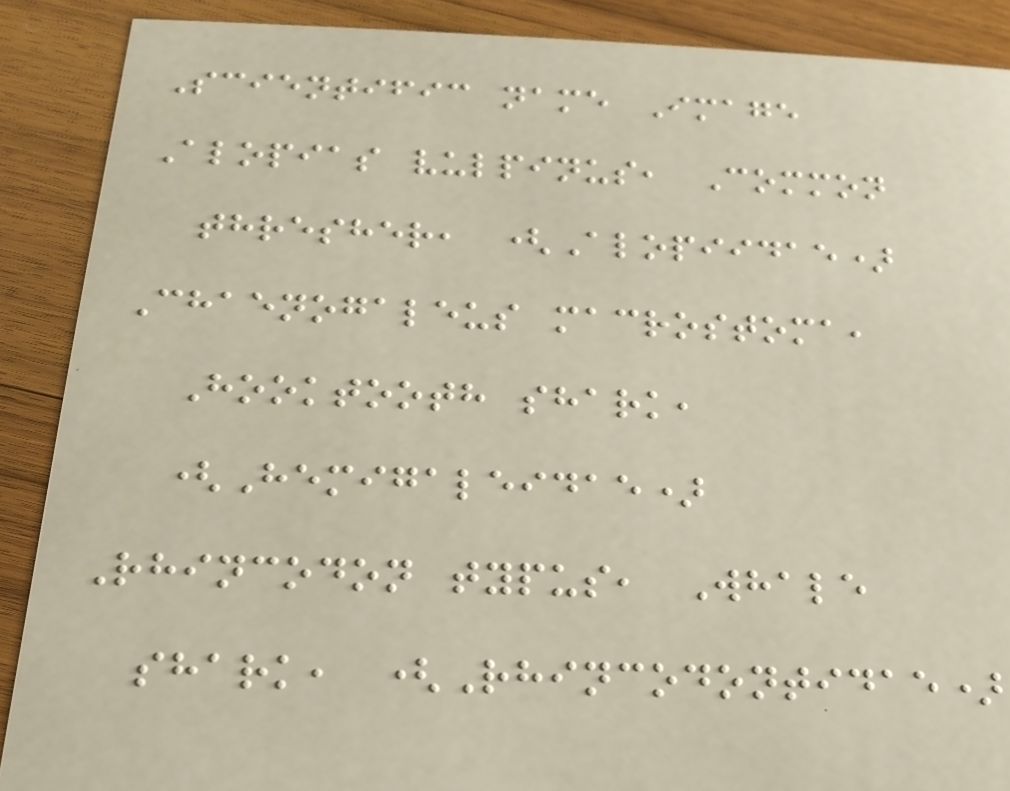Scientific name Image
Alopias vulpinus, Common
thresher, (Alopiidae)
Chaenogaleus macrostoma,
Hooktooth shark,
(Hemigaleidae)
Rhincodon typus, Whale
shark, (Rhincodontidae)
